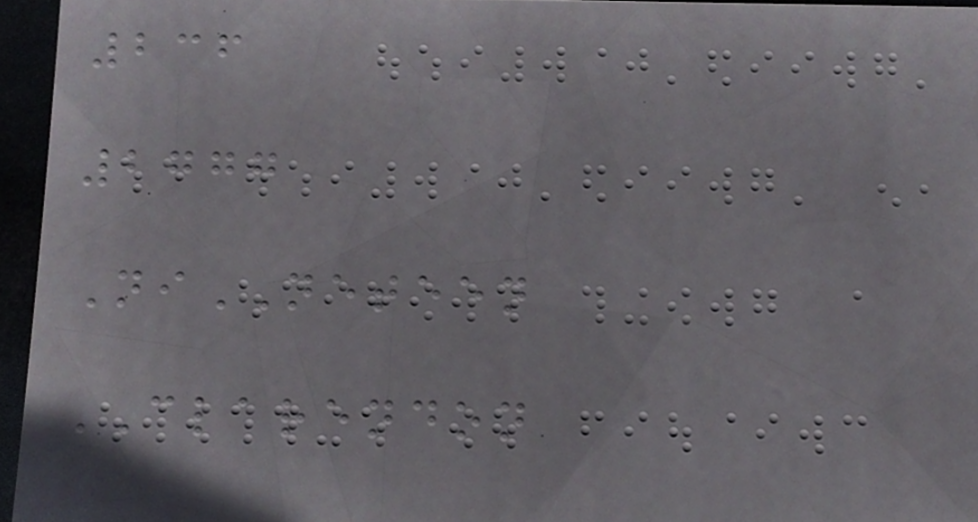236
2777
NiNETEEN
CLARENDON
